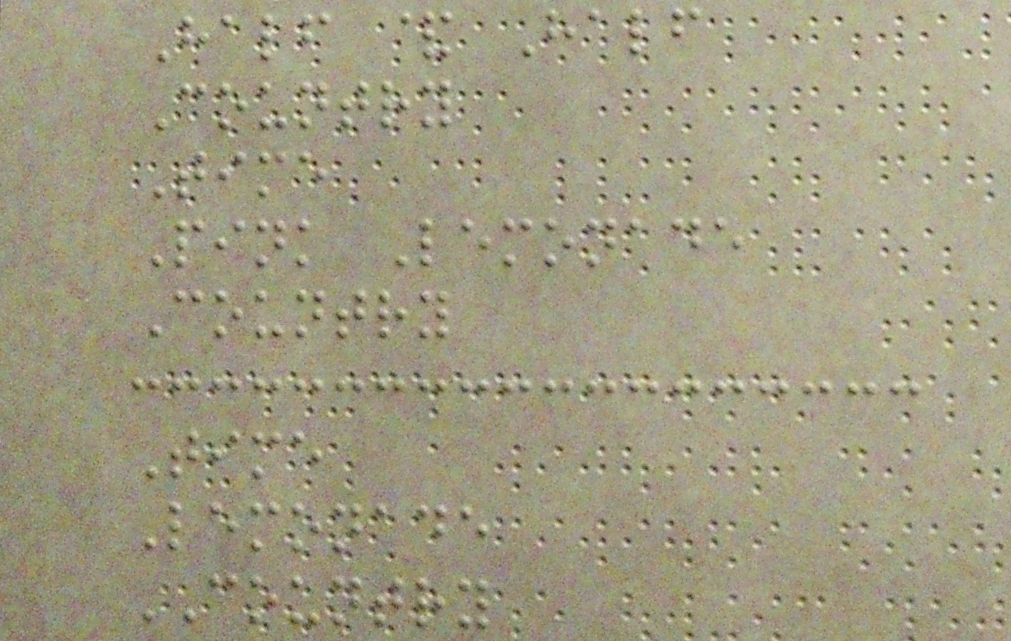Half & Half
Country
Time
Pink Lemonade
Country
Time
Lemonade
COUNTRY
